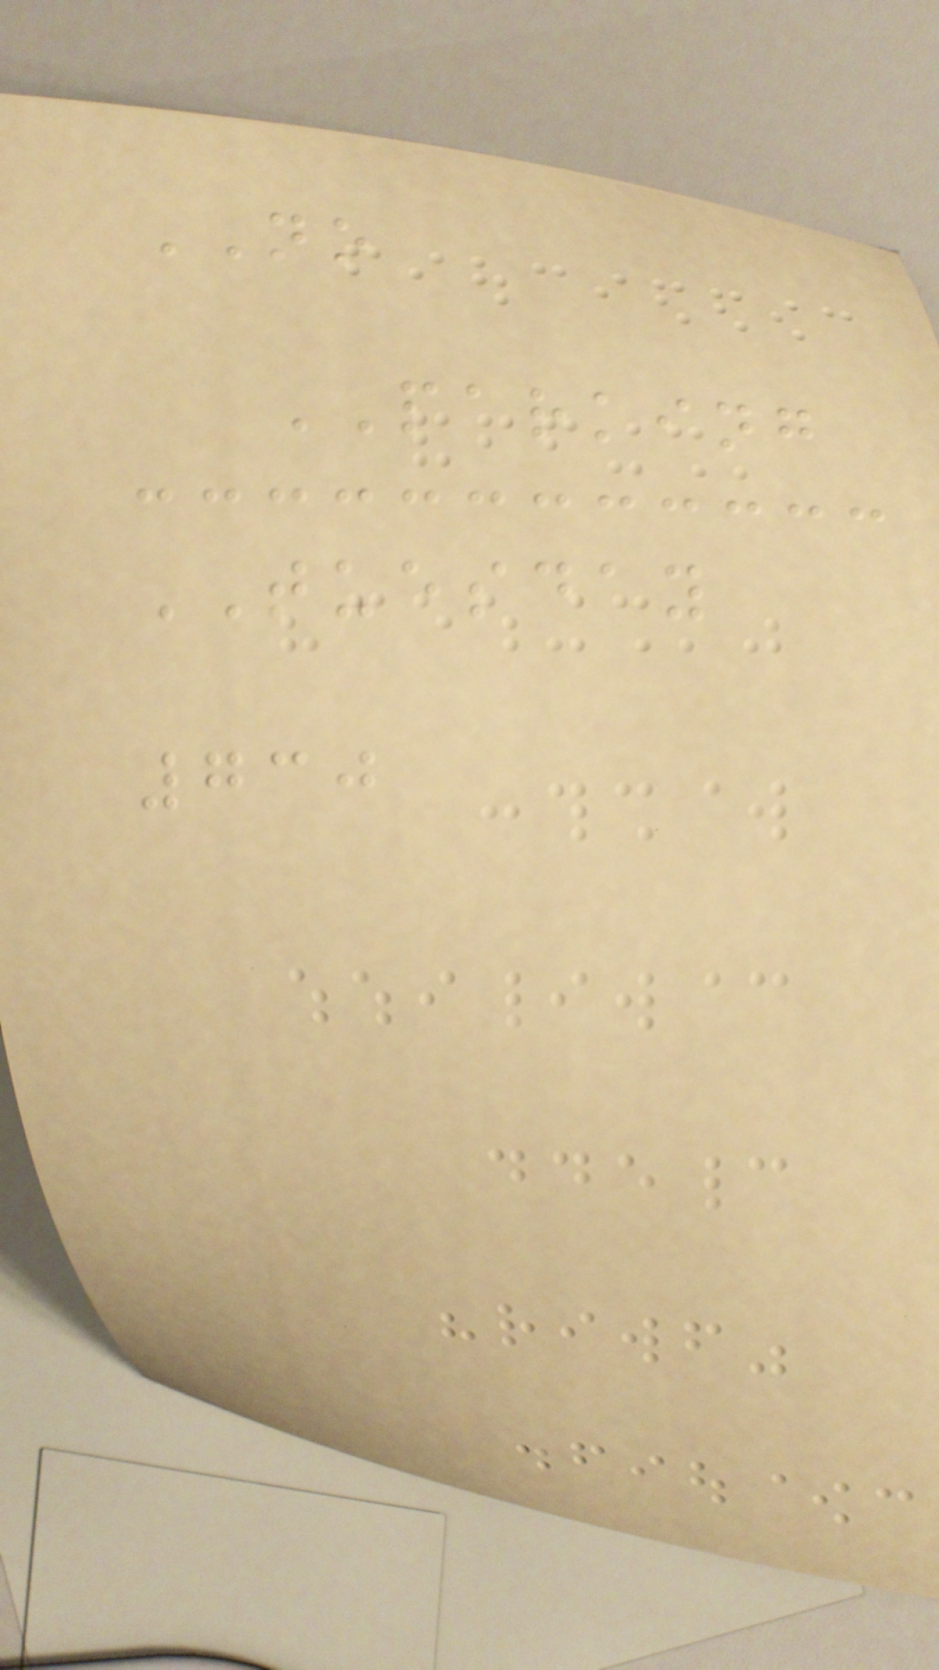NO
PARKING
TUESDAY
730
